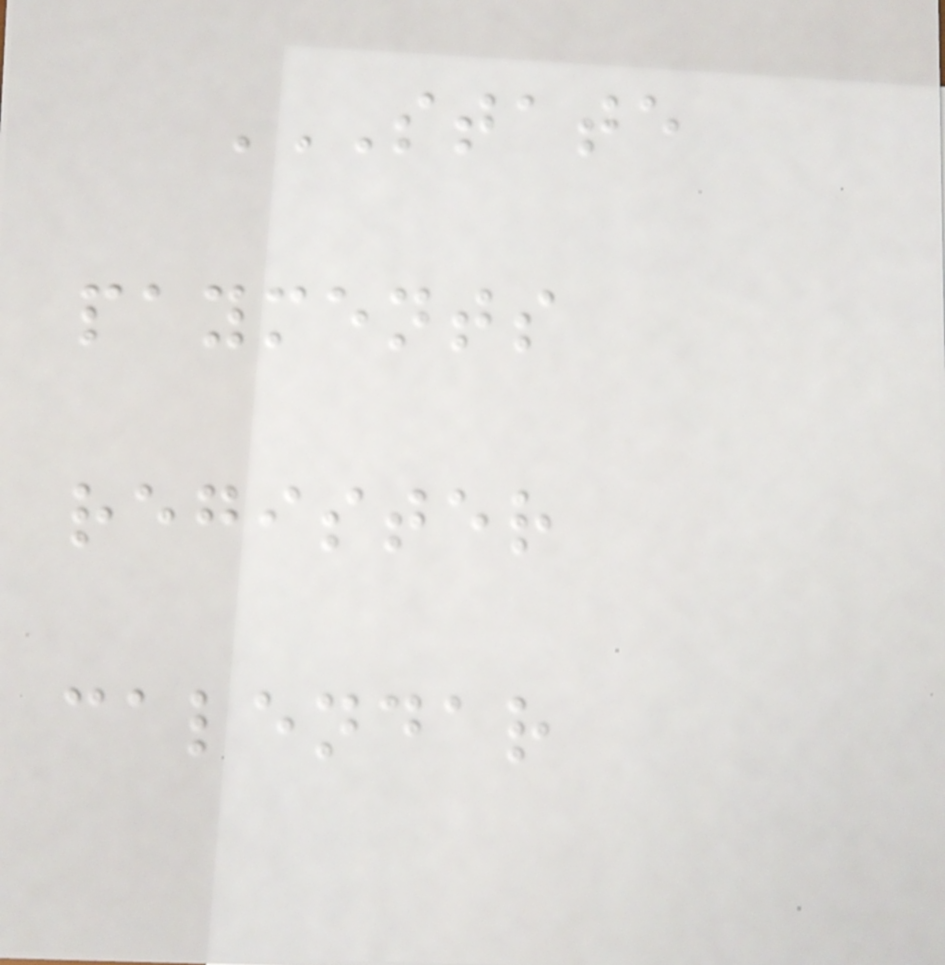STATE
PAYMENTS
REGISTER
CALENDAR
